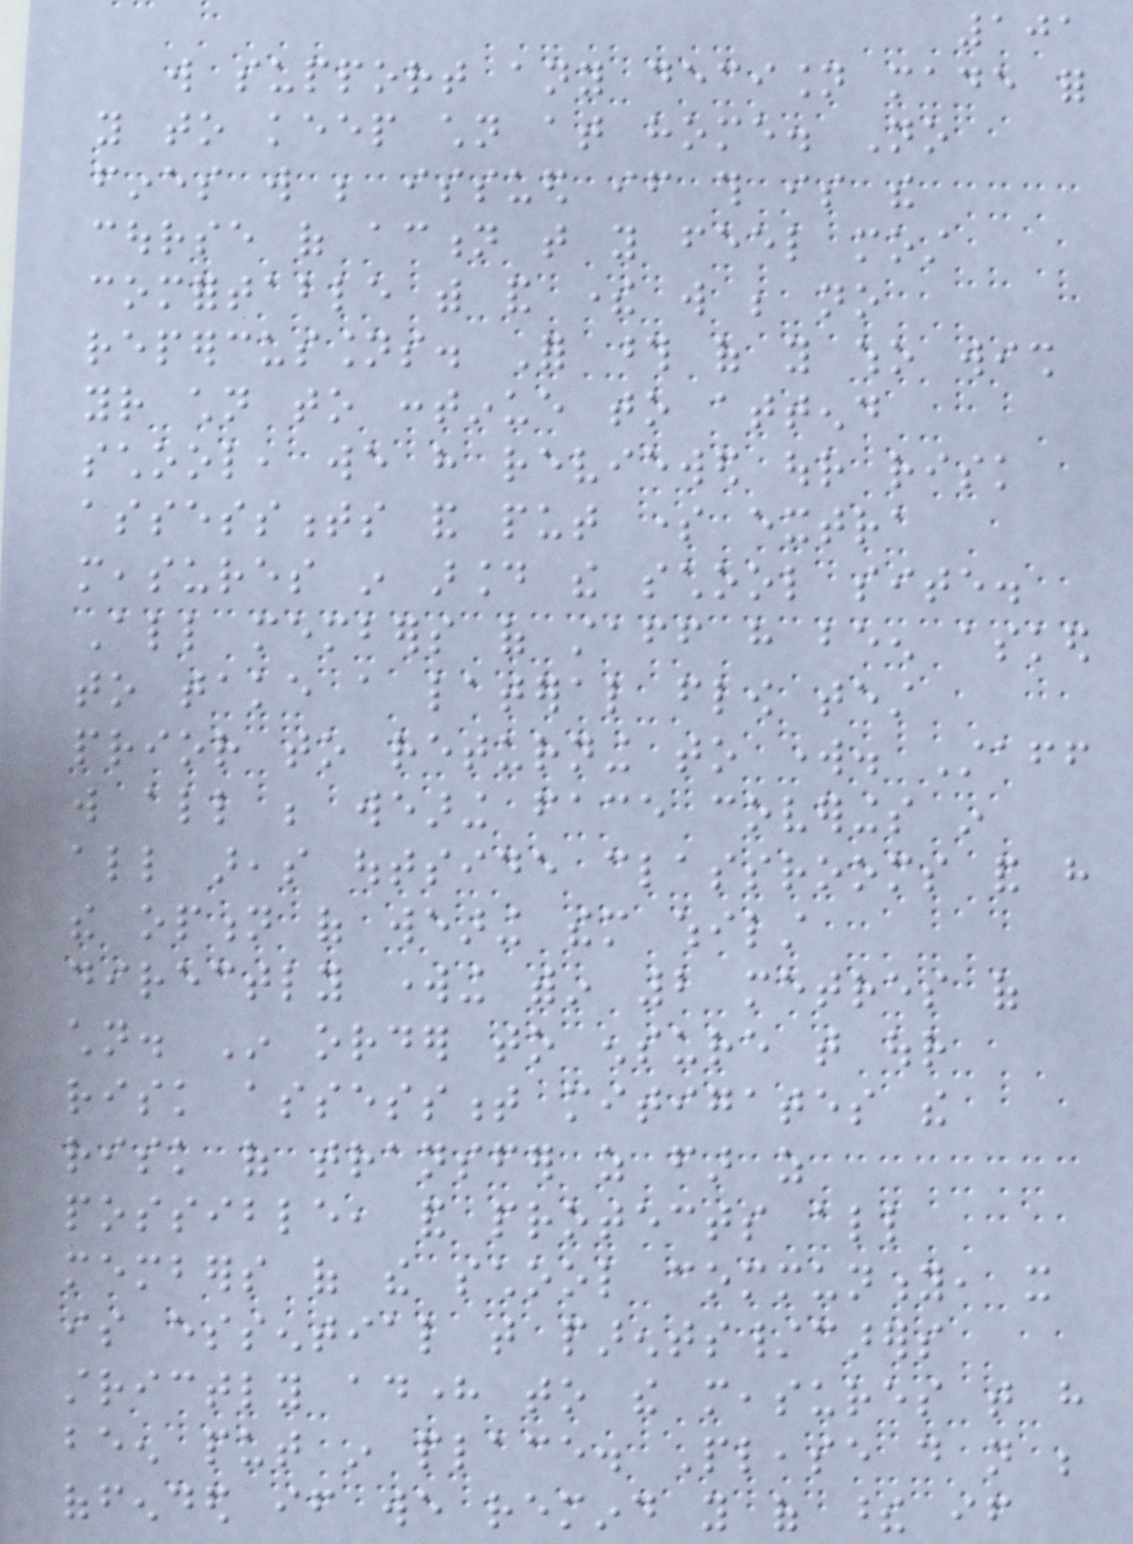101
will support any decision made for
you to keep children at home. No
fines will be issued if this is the
course of action that you feel most
comfortable with and there will be no
repercussions. For those of you who wish
your children to continue to attend
school, we have reviewed our risk
assessments and put some extra
measures in around the school site.
All members of staff have been asked
to take a lateral flow test
prior to returning to work. Staff
will all be wearing face coverings in
all areas outside classrooms and have
the option of wearing them whilst
directly working within 2 metres of
children. In order to ensure that our
risk assessment mitigates the
risk of transfer as far as
possible, and protects all
members of the school community, it
is essential that parents/carers
strictly adhere to the measures that have
been put in place. Please do not be
offended if we remind you of these if
